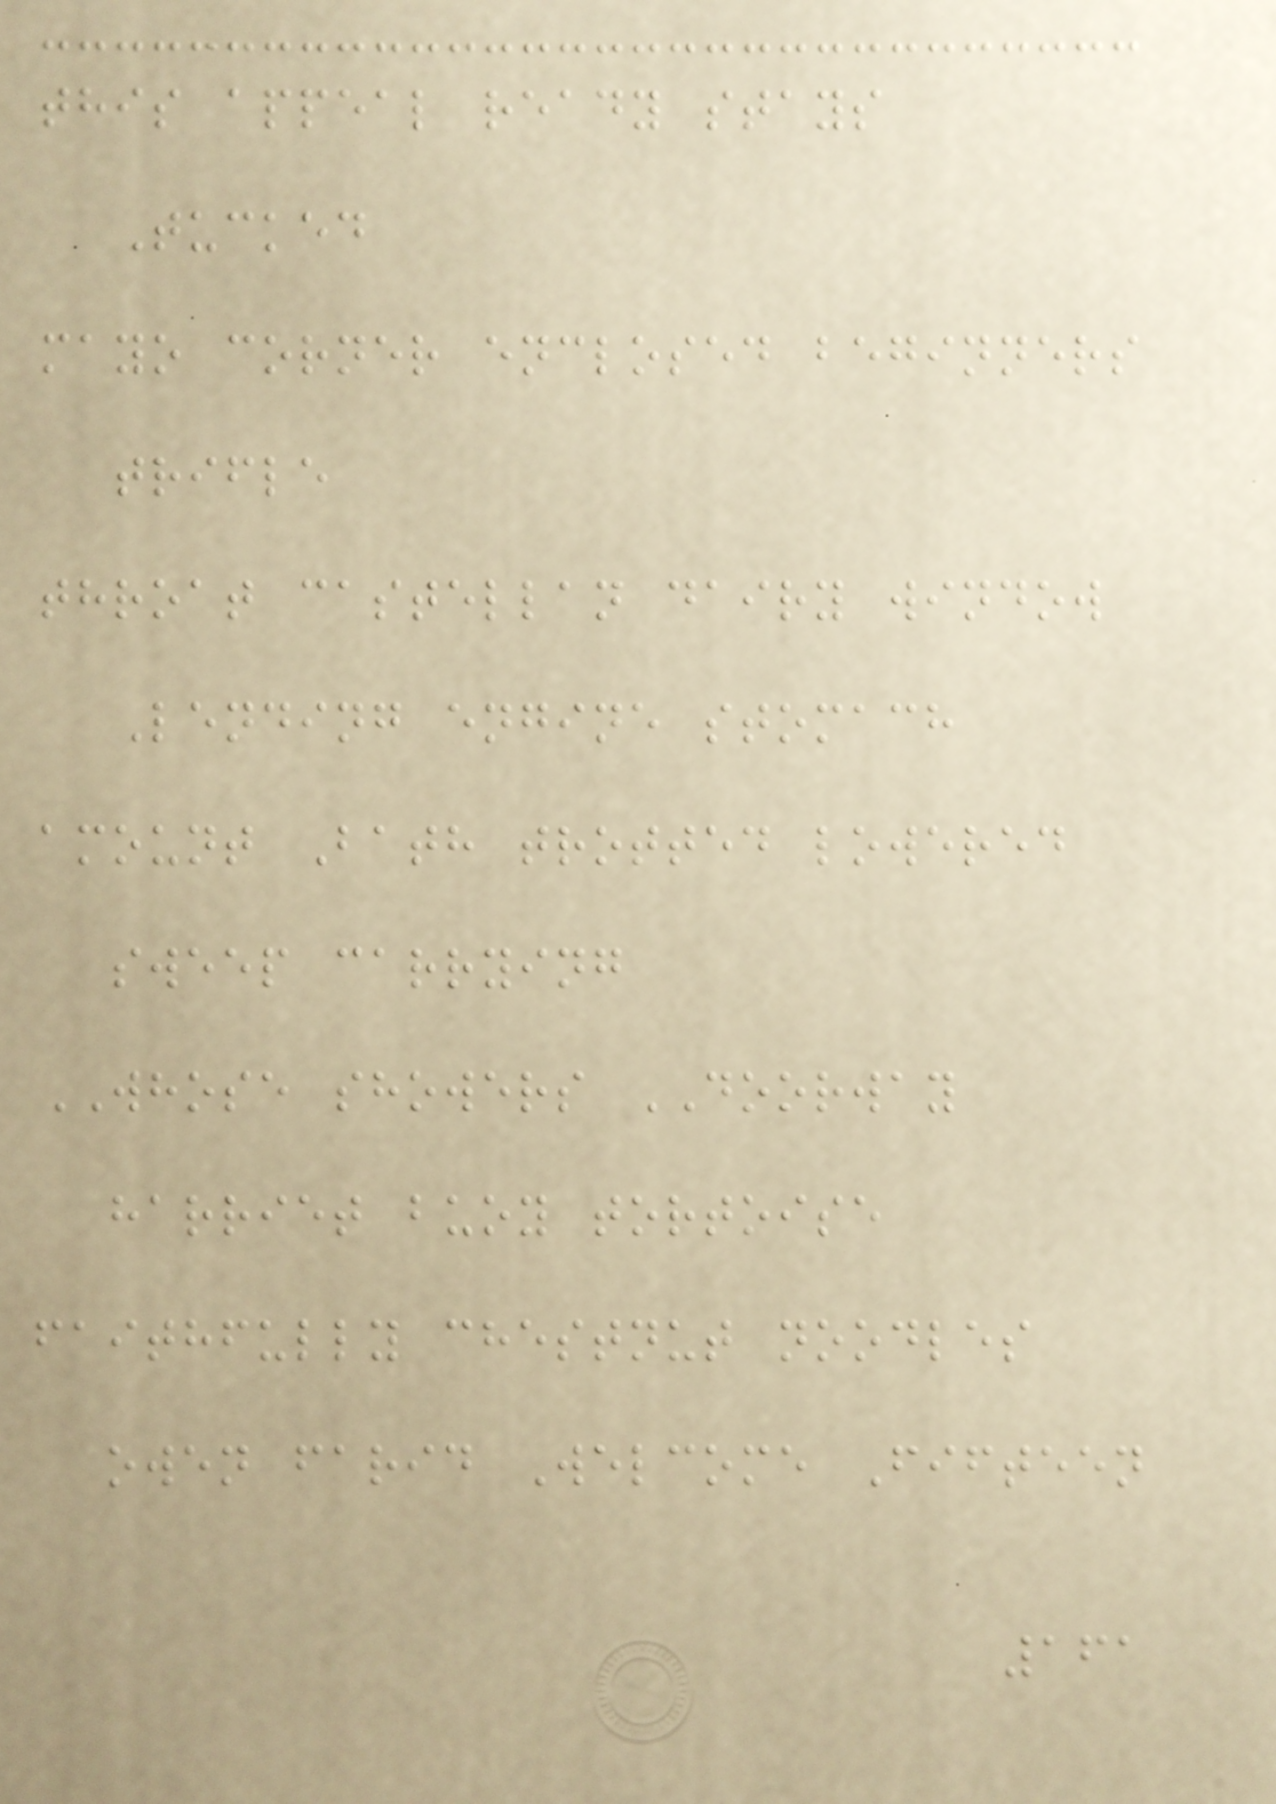this appeal ready stays
Tucked
mayo corner enclosed beginners
trifle
throat castellan dairy window
Lending engine stomach
amount Bath trotted lowered
sweep carrying
WHOSE showers DOORWAY
harriet buoy tortoise
faithfully chestnut noodles
owen farid Welcome Fifteen
161
